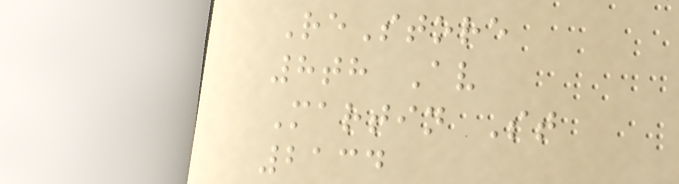ReStore
8th Av
Martin St
2134
